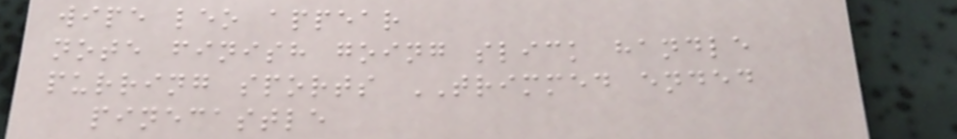wipe leo appear
note finish going slick handle
purring sports TRIMMED ended
pinecastle
